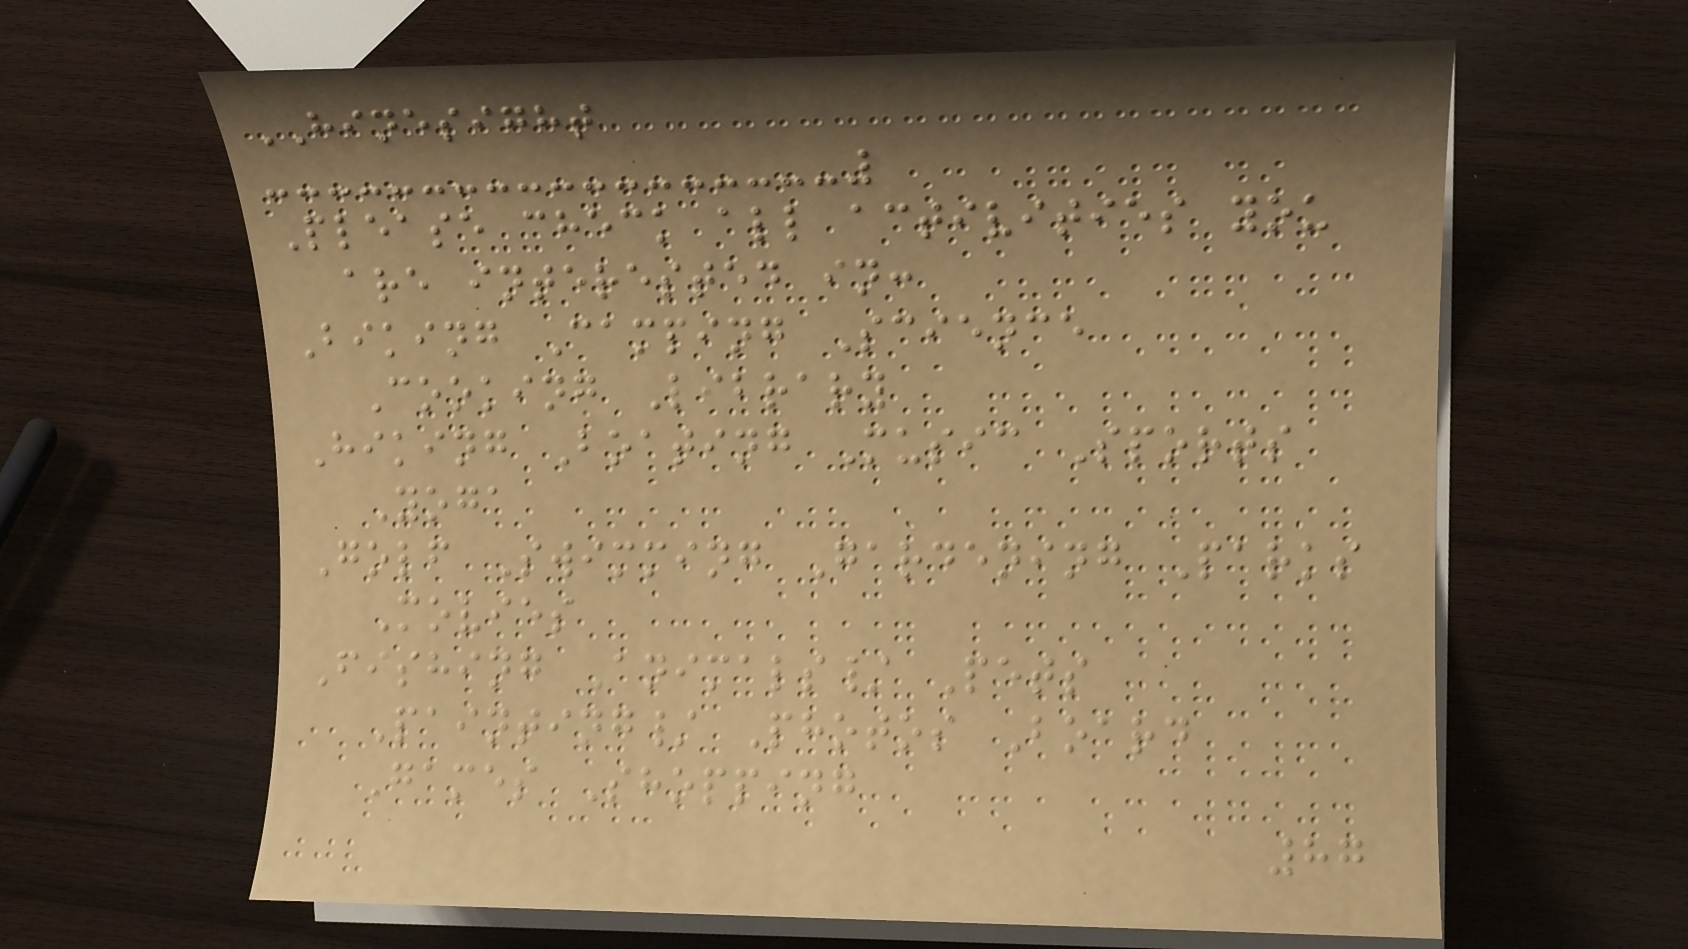HINESIGHT
Please check all activities you
are interested in:
Biking Camping Science
Cooking Library
Hiking Boating Music Sports
Yoga
Golf Swimming Gardening Parks
Movies
Fishing Animals/ Pets
Painting/ Photos Board
Games Shopping
87
